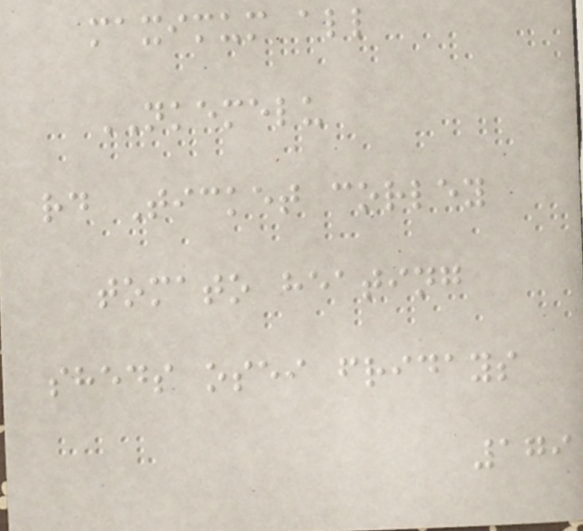maximum all
NKEMELU
rd Ticket corley
tomato heating
sheds osei fridays
179
